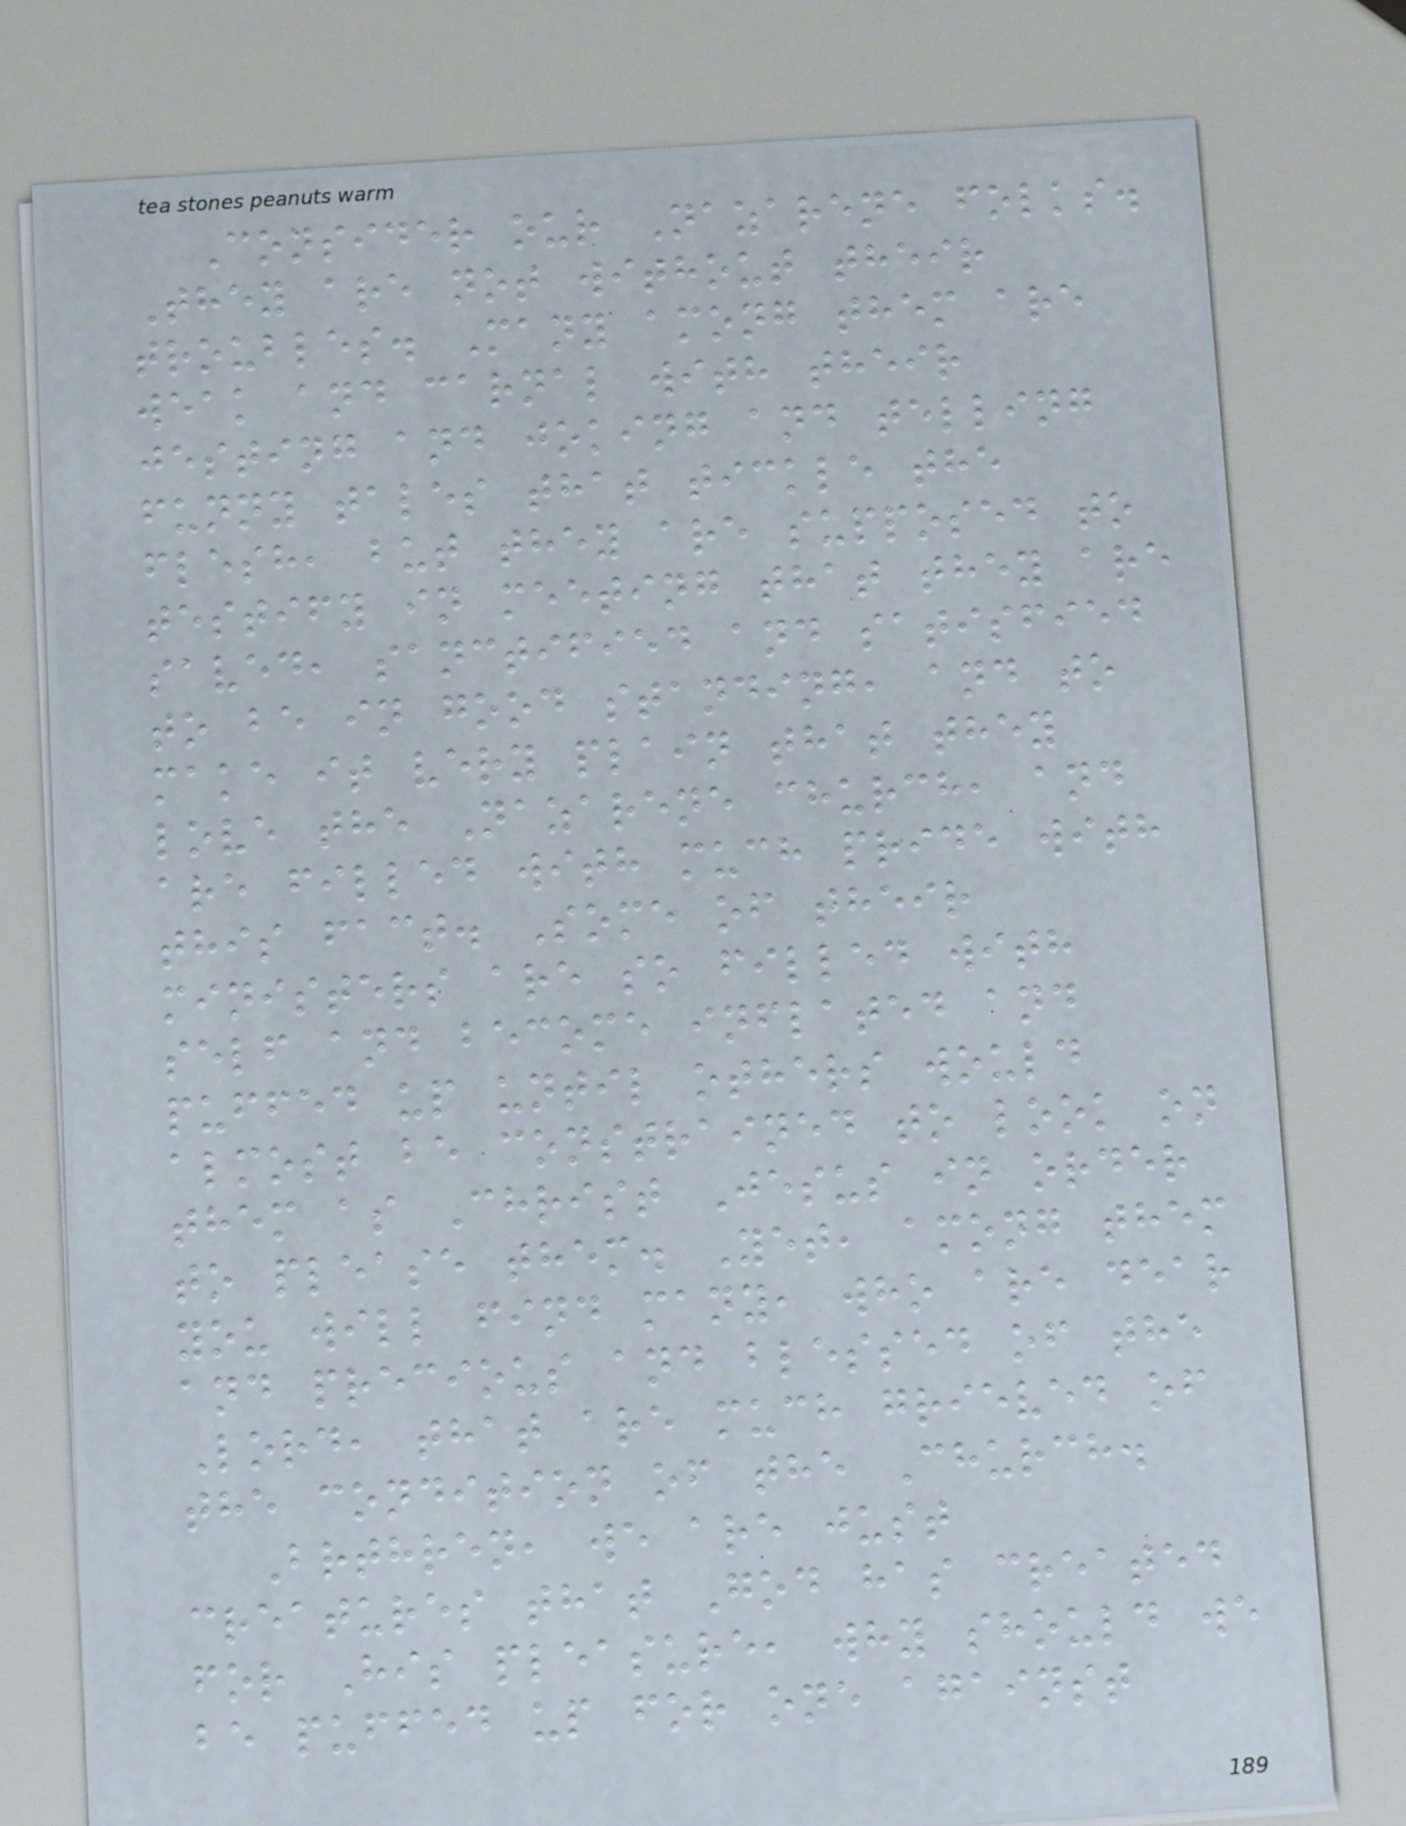Consider our Nazarene folks.
They are not without their
troubles. Many among them are
weak and carnal with their
jesting and joking and telling
funny tales that tickle the
flesh, but they are supposed to
testify in meeting that they are
saved, sanctified and satisfied
to be in good standing, and to
make it very plain that they
love the Nazarene church, and
are filled with much pride with
this fact. Some of their
ministers are so filled with
self and become inflated and
puffed up until others would
almost be constrained to look on
them as Christ Jesus in order
to please them. Yet, among them
you will find many, who are dear
and precious and blessed of the
Lord, that are much grieved of
the condition of the Church.
Brthren, we are just
creatures that God has created
for His pleasure, why should we
be puffed up for one against
